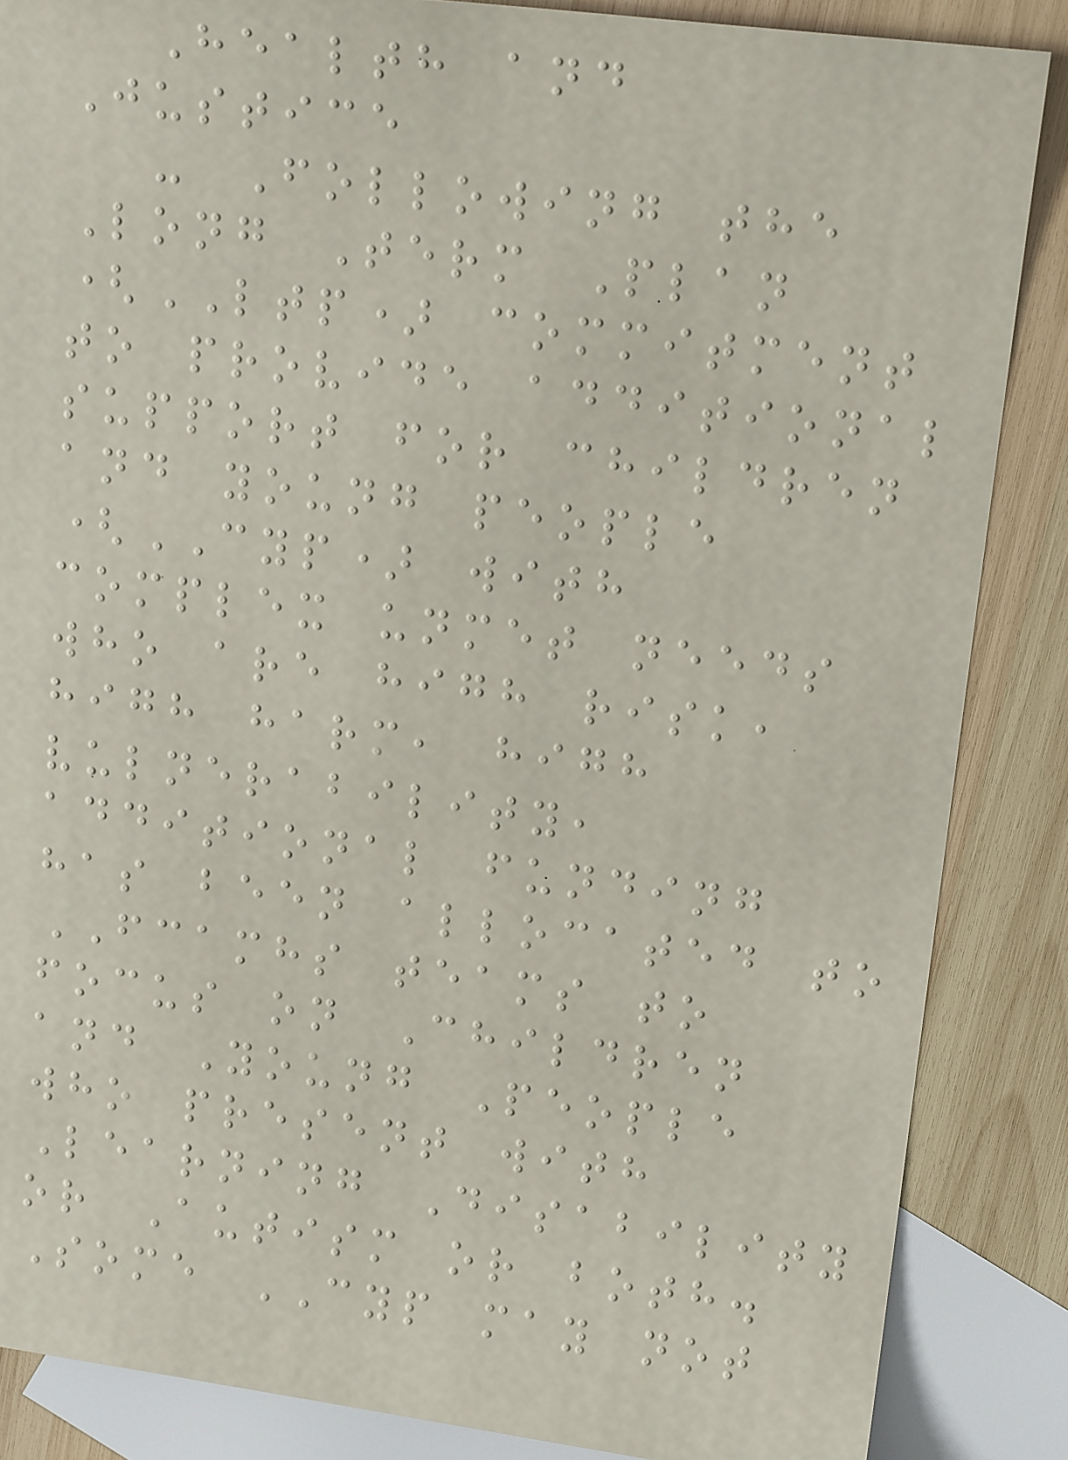Health and
Justice
- Following the
Long Term Plan
(LTP) commitment
to provide additional
support for children
and young people
(CYP) with
complex unmet needs
who are high risk,
high harm, high
vulnerability,
additional funding
has been allocated to
FCAMHS teams to
focus on Children
and Young People
who present with
Learning Disability
or Autism or both.
Some CYP may not
